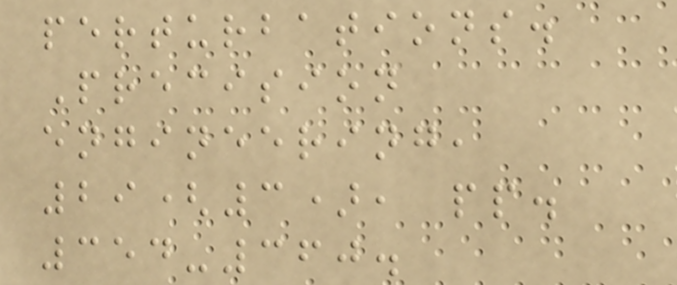perturbations.
Precision
engineering,
29(3), pp.
354-360.
